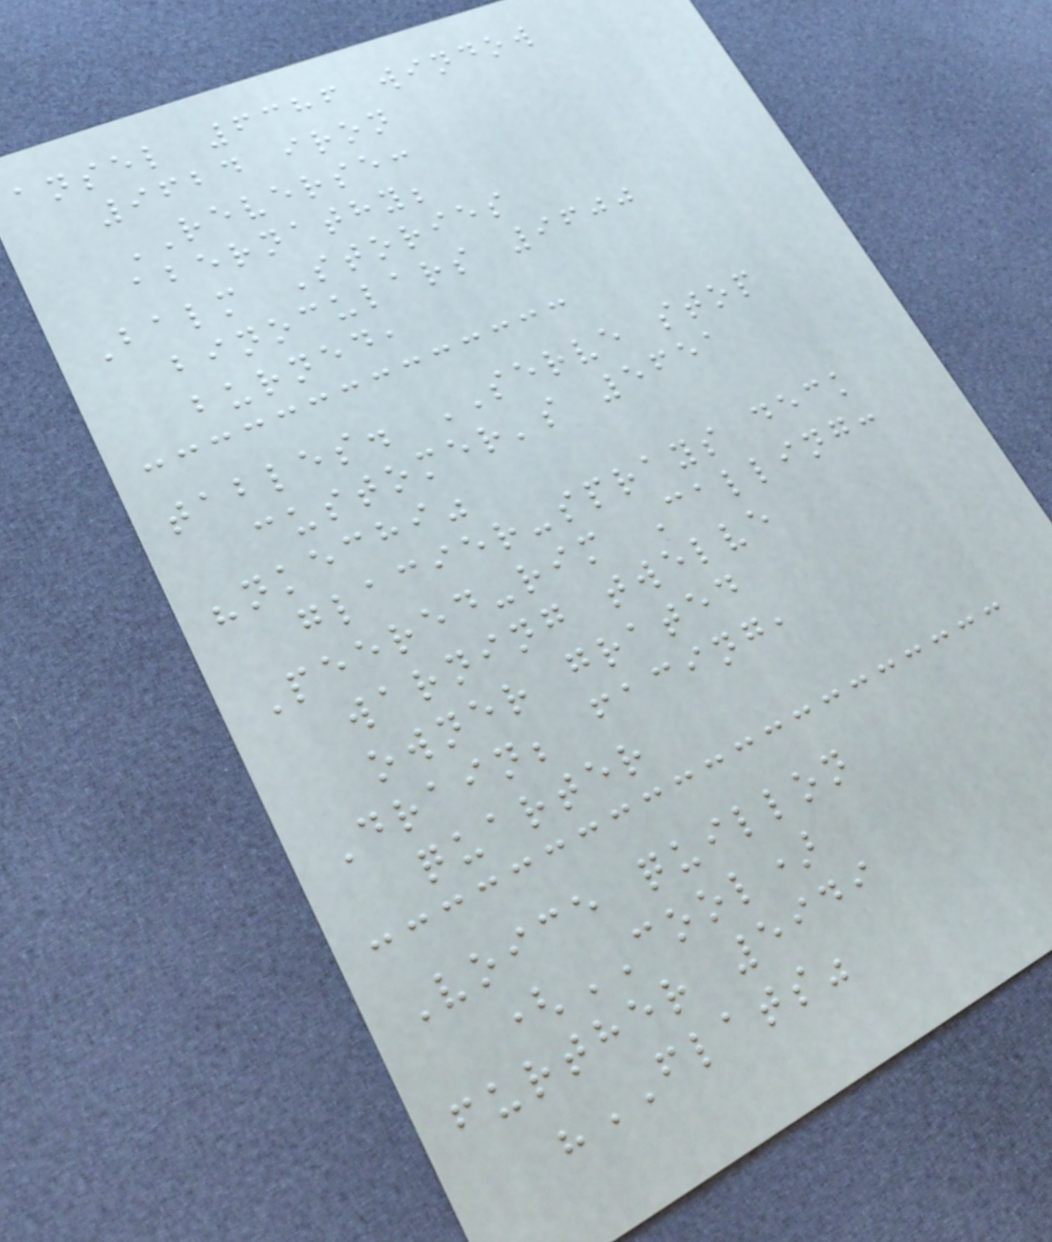ansel 6386 window
9624 iron
REVERSE:
abernathy;
Balm Stories
binoculars 9600
burned,
tables. SERVE stop
customer's 5651
"nkechi"
glacier-sprays deck
Peered-rim Calling:
warning twelve
owner grated
Drain; facing,
quarter
Voice quillon
(COOL)
further 5949
"FLATS"
